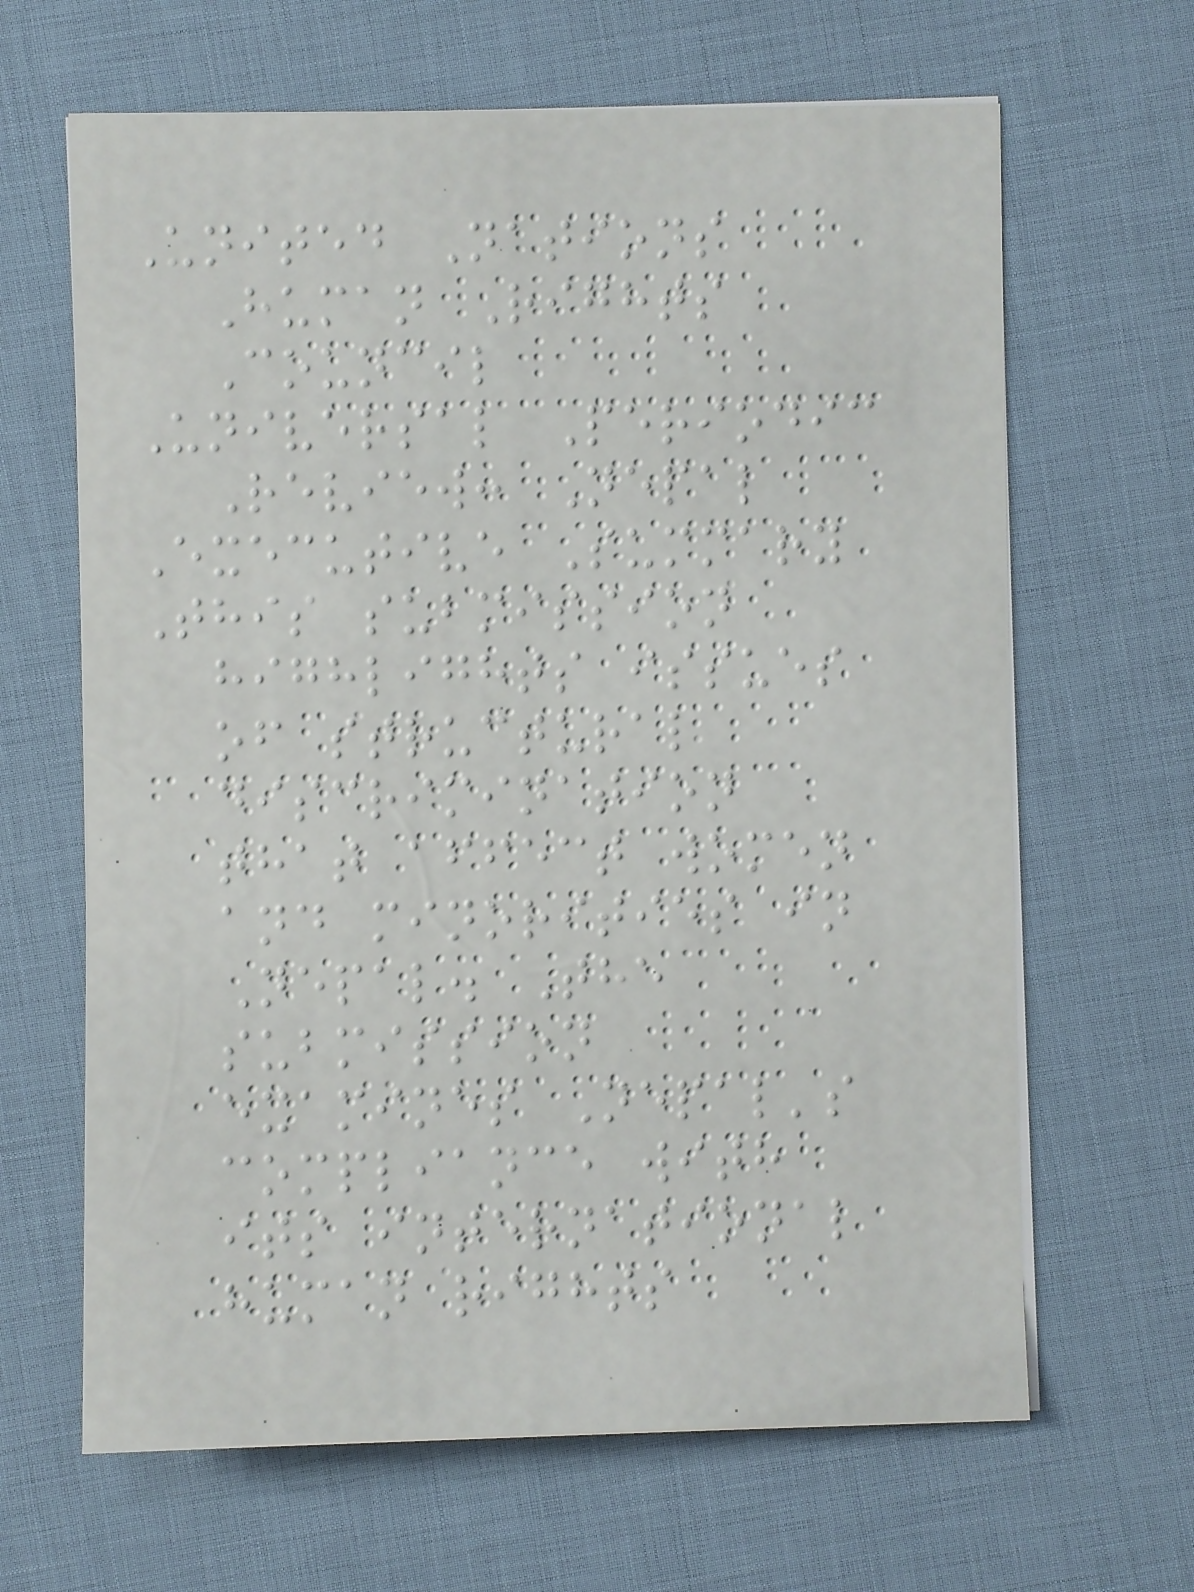United Nations
Human Rights
Council
Universal Periodic
Review: Nepal
Executive Summary
This submission
highlights issues
of structural
discrimination
that affect women
and minorities in
Nepal. The
submission
examines Nepal's
compliance with
its international
human rights
